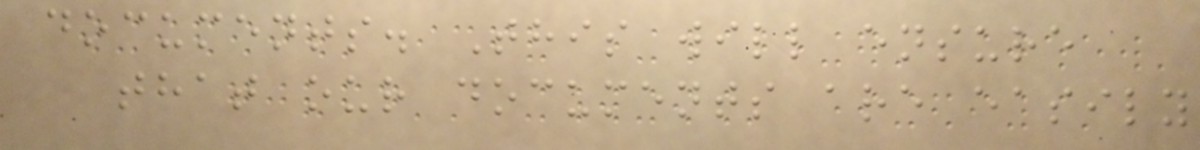documents. This will ensure
that our documents are easily
